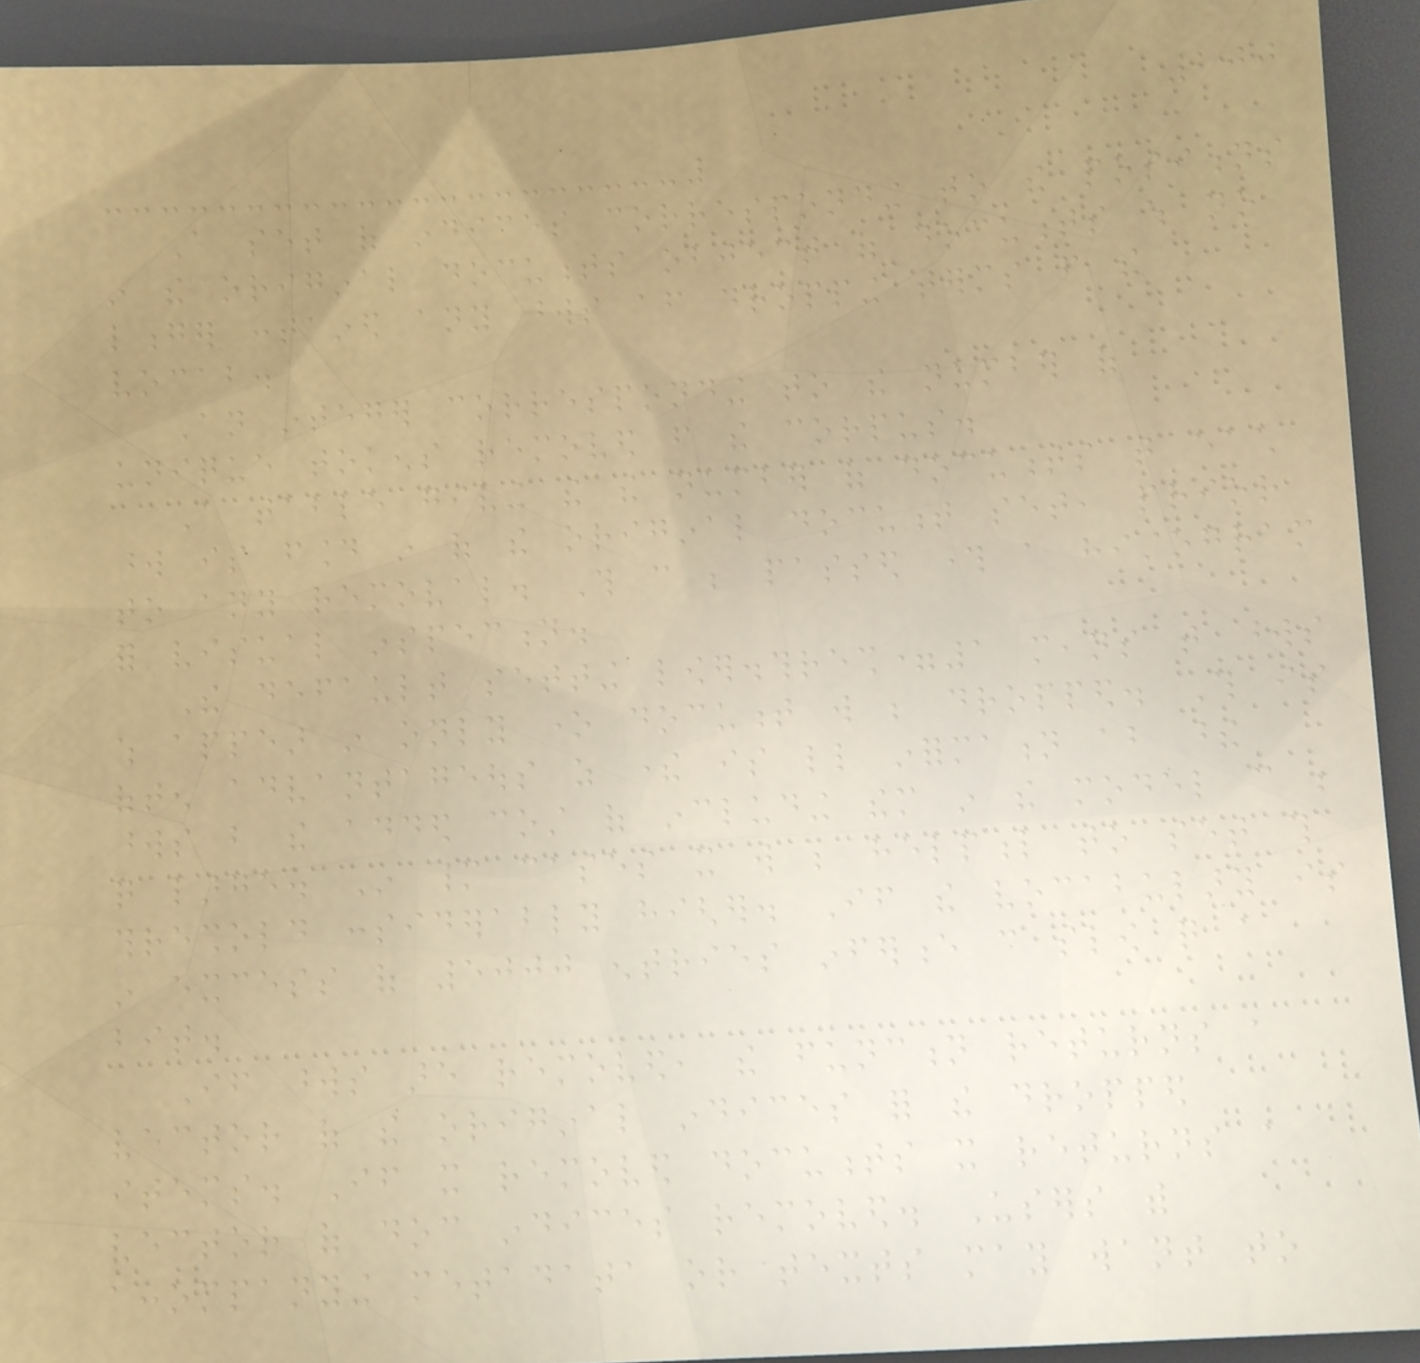200
A set of indices corresponding to the positions
in the original documents object of documents which no
longer contained any words after dropping terms from the
vocab.
An integer corresponding to the number of
unique tokens removed from the corpus.
A table giving the the number of documents that each
word is found in of the original document set, prior
to any removal. This can be passed through a histogram
for visual inspection.
The default setting lower.thresh=1 means that words
which appear in only one document will be dropped. This is
often advantageous as there is little information about these
words but the added cost of including them in the model can be
quite large. In many cases it will be helpful to set this
threshold considerably higher. If the vocabulary is
in excess of 5000 entries inference can slow quite a
bit.
If words are removed, the function returns a
vector of the original indices for the dropped
items. If it removed documents it returns a
vector of doc indices removed. Users with
accompanying metadata or texts may want to
